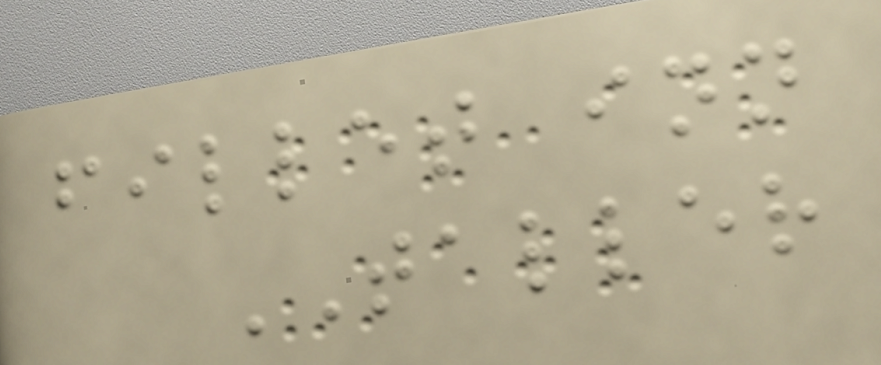fillet inn
TALLER
